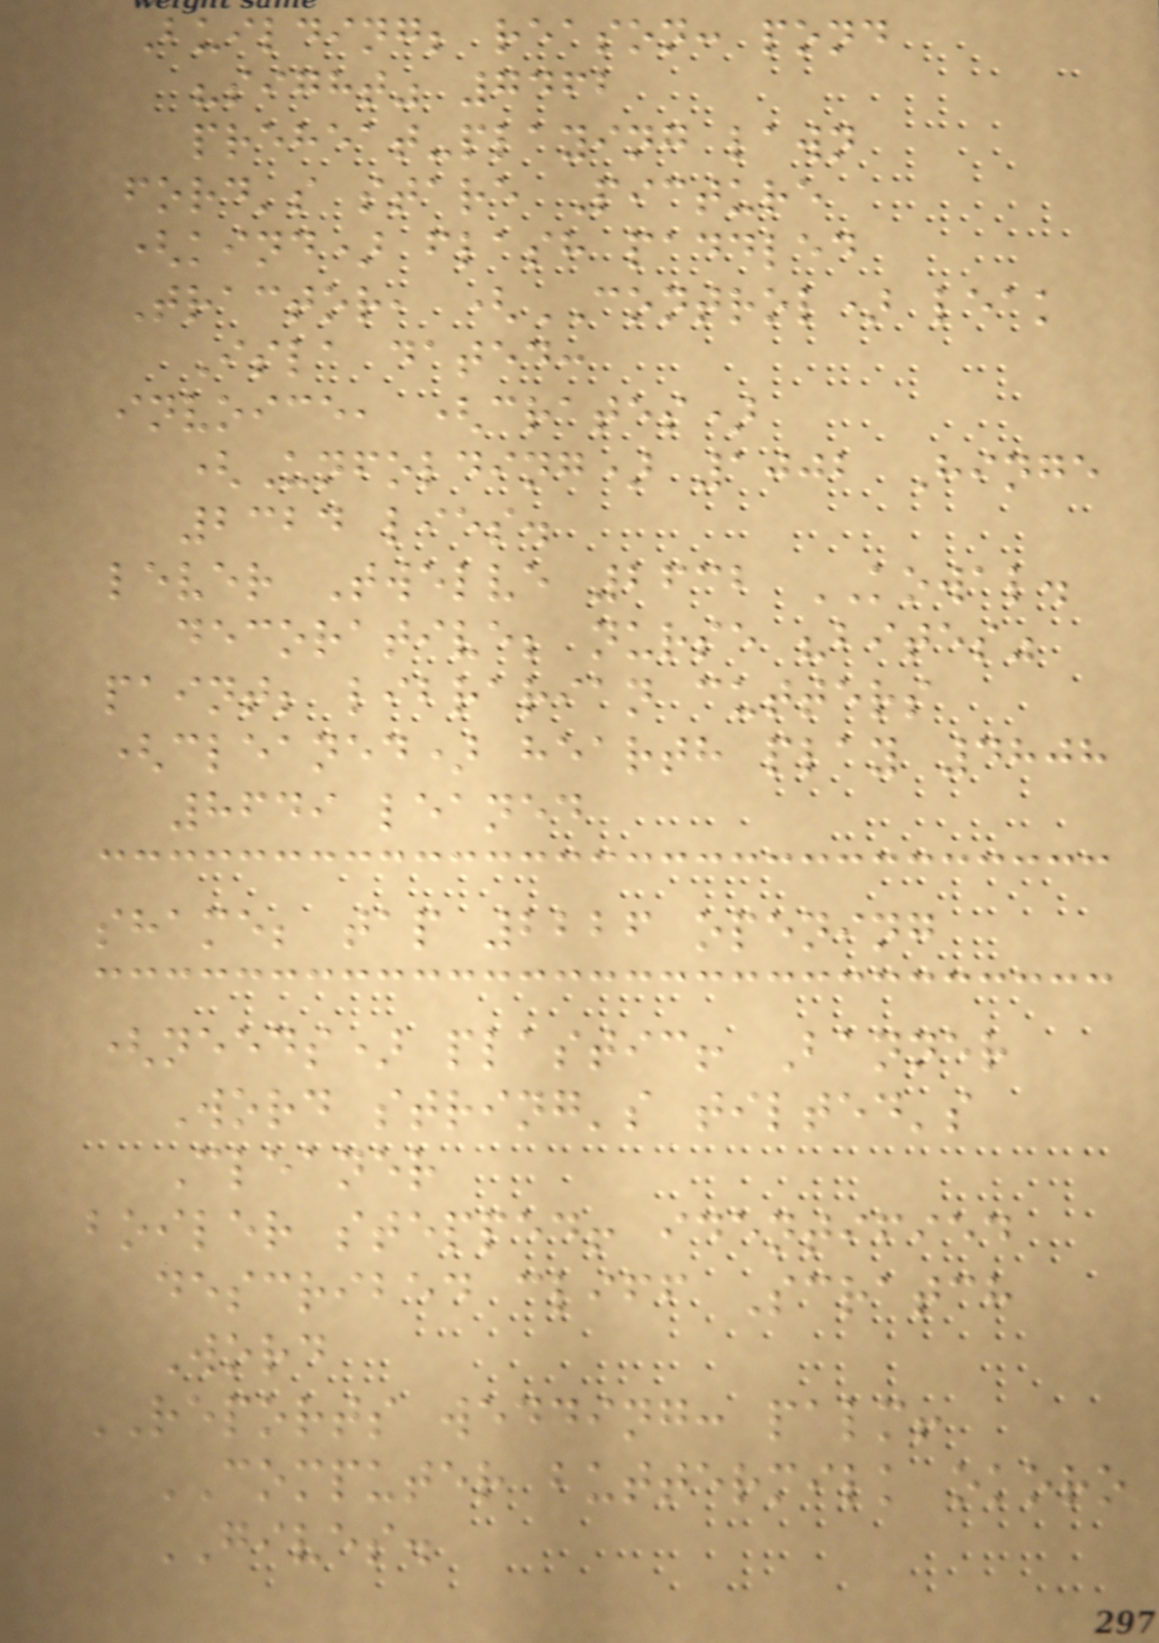Building; reason: pond
"sight" 7462
preheat-playing lawn
ford's stare Picture
(kind) flash paddled
Tractor, (CONTROL) leak
Isla dated:
invoice, (crates)
(Unfolding) 1002 Hinge
2324 lies.
lever Twelve 2632 KOWAL.
decorative; nurse "bites"
paint; librarian cutters
(cleaned) hearth play 4808
8649 leaned
shame; tap 2226 opening
(needs) plastic! Banner
Word string's tilted's
Cleaner
boiler stepped! identified
described cliff Scratch
Word
REPORTS wedding: palm!
COMPUTER buttermilk okoro
GIVES.
